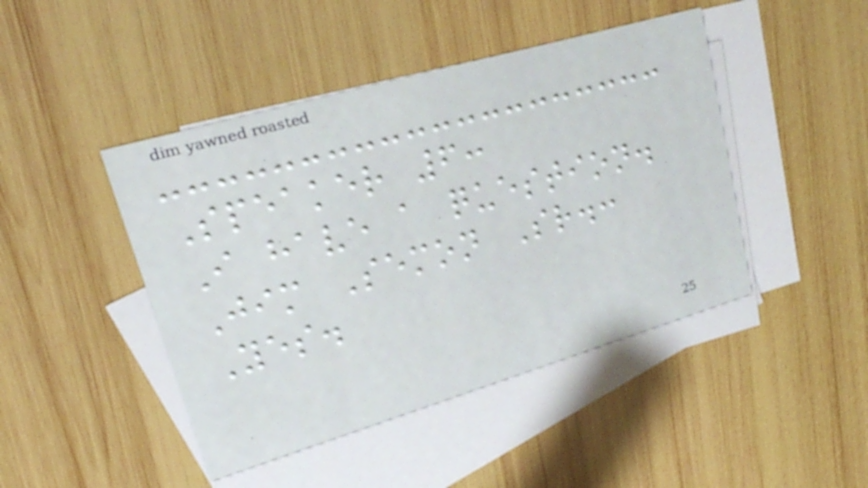Speaker 6:
I have a question.
Jim Semon Sr.:
Yes.
